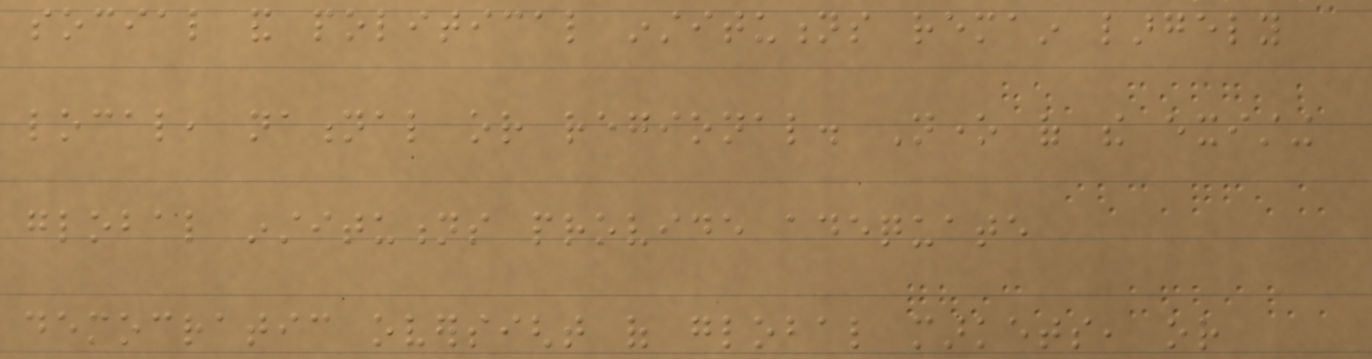social and political institutions remain largely
local, national or regional. None of the existing
global institutions provide adequate
democratic oversight of global markets, or
